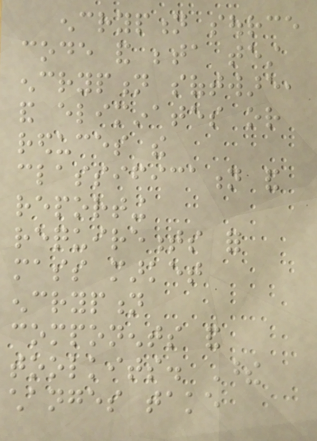encryption source
code and beta test
encryption software,
and eliminates or
reduces the
classification and
reporting
requirements for
mass market
encryption
components and
toolkits. These
changes take
